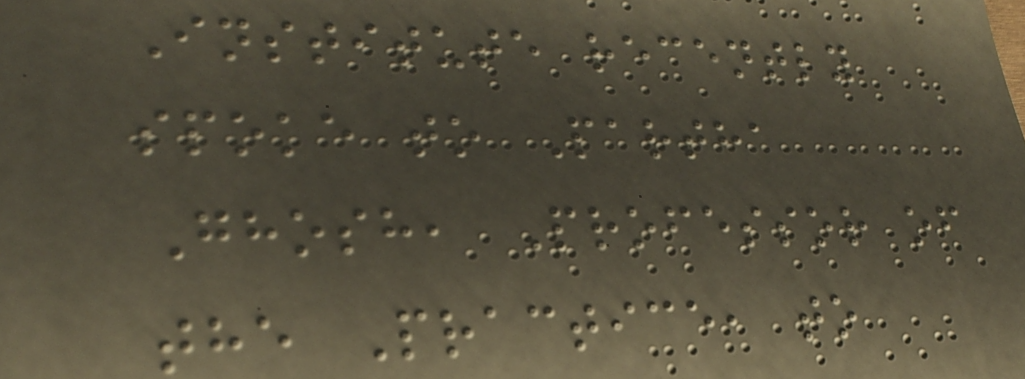Institute recently
spoke to Partha
Ghosh, Professor of
the Practice, to
